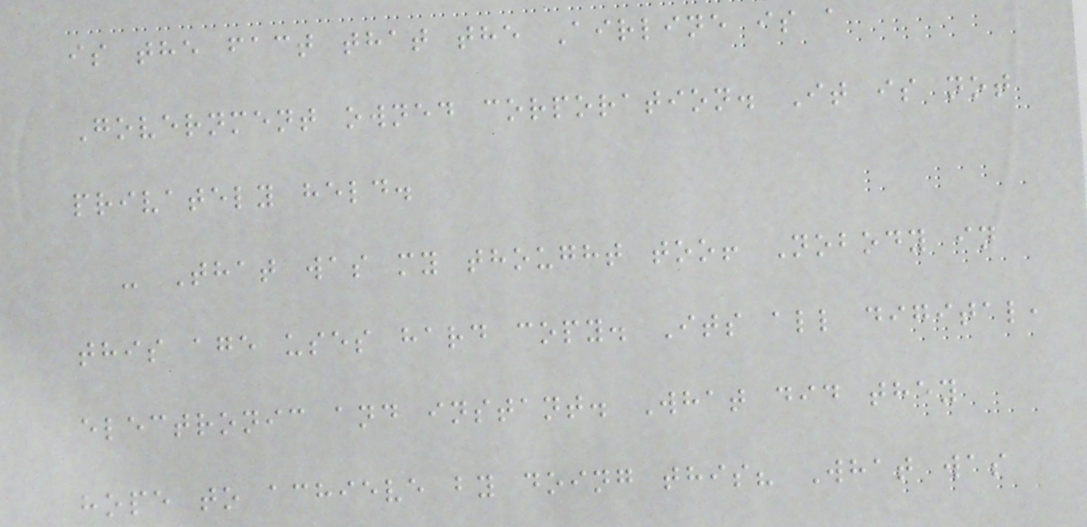is the fact that the Airline is a
Government owned corporation. It is not
privately held.
- That was my thought too! Nobody in
this age uses hard copy. Its all digital,
electronic and instant. What did they
hope to achieve by doing this? What was
